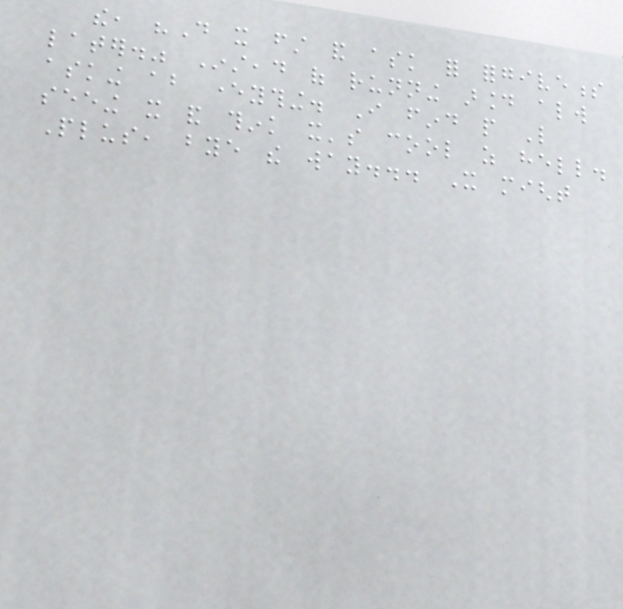the, "Do it first and ask for forgiveness
later." Instead of running around always
asking about everything. I find people Like
seeing it and think it's cool as hell.
Plus, bye the way... It might
